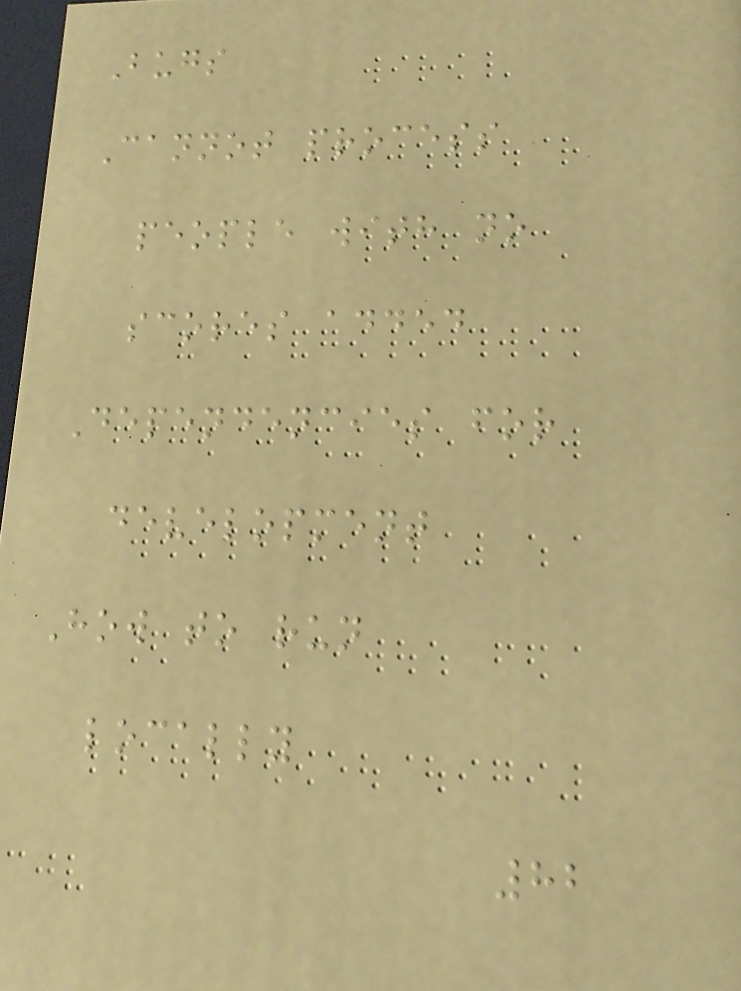Bugs
Cannot process
people with no
scores added
Dependencies for
development
How to run
locally
82
